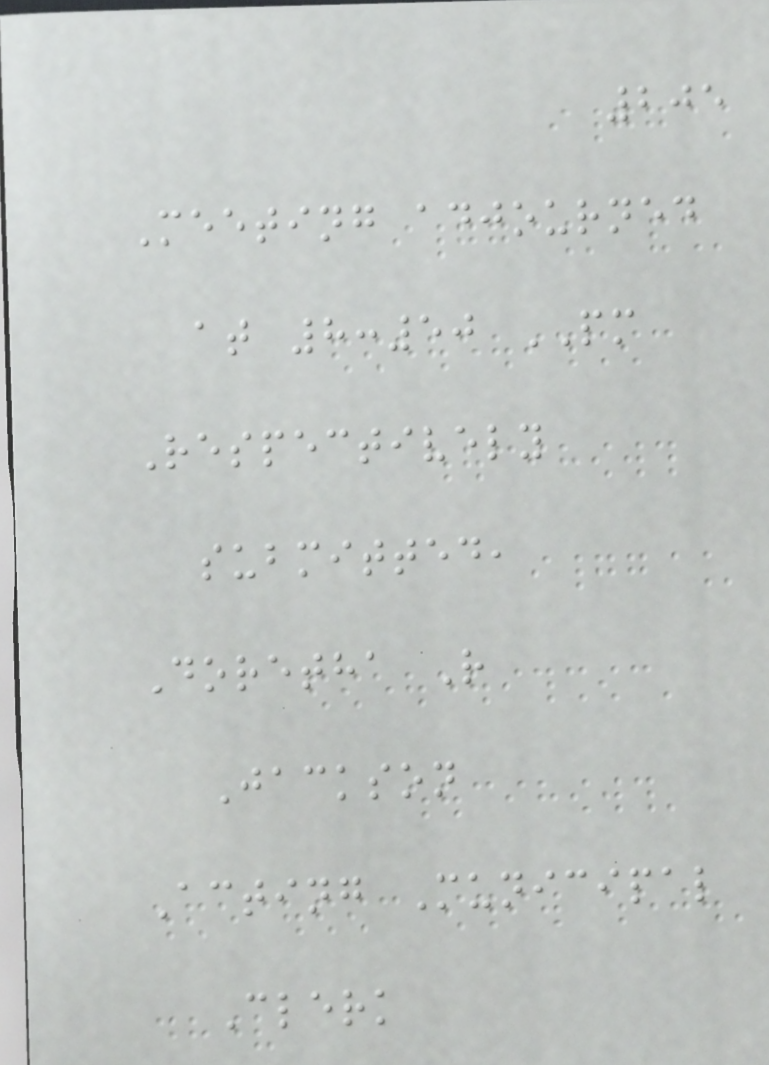205
Meeting adjourned
at 8:50 PM
Respectively
submitted,
Doretha R
Jackson
Acting Municipal
Clerk
